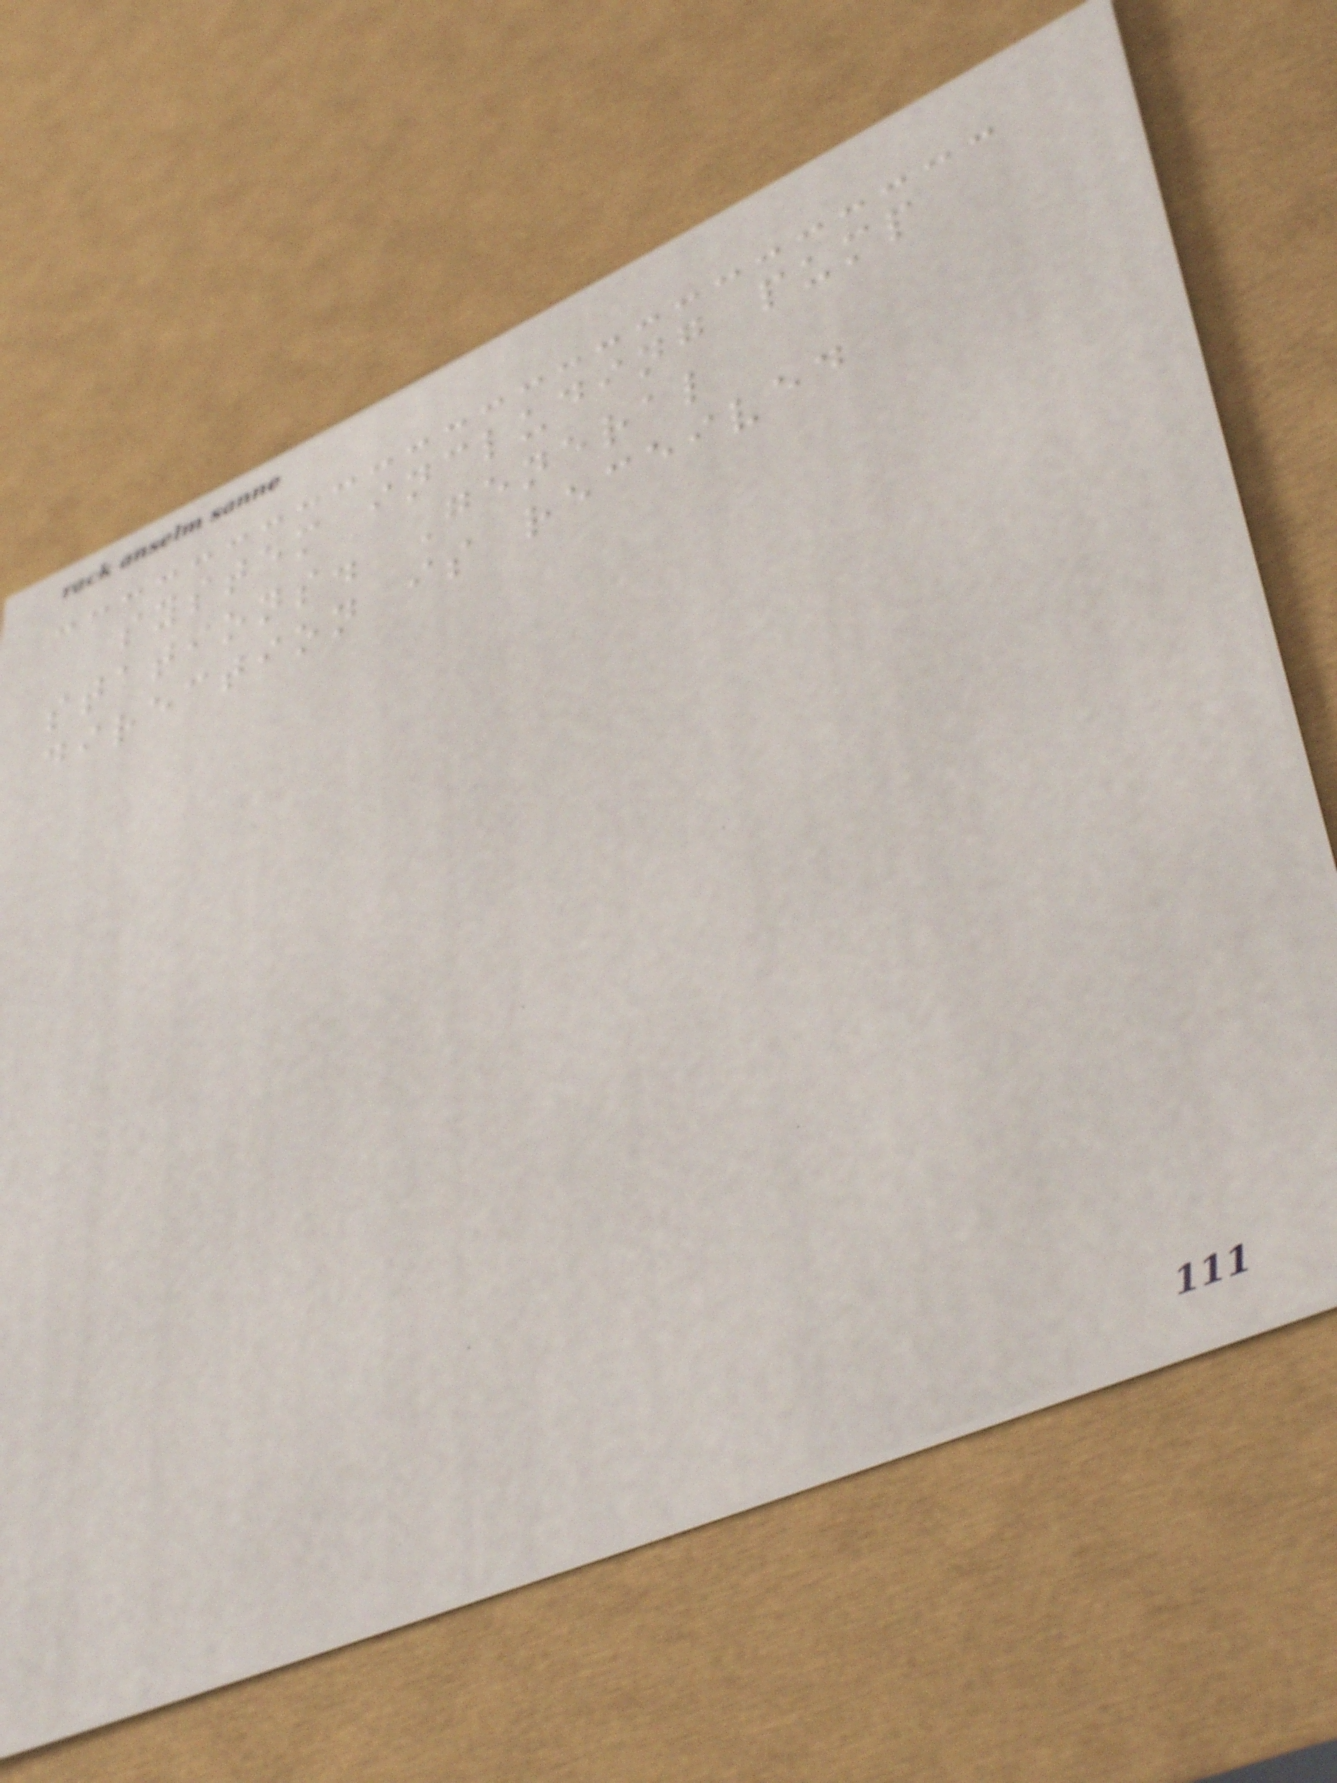system including pump
stations. General
direction is received
